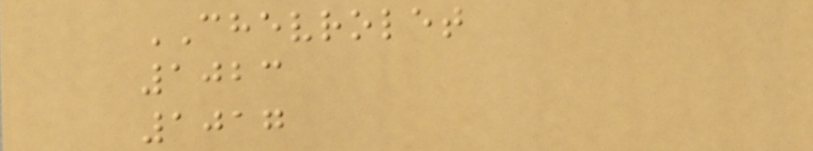CHEVROLET
1023
1017
